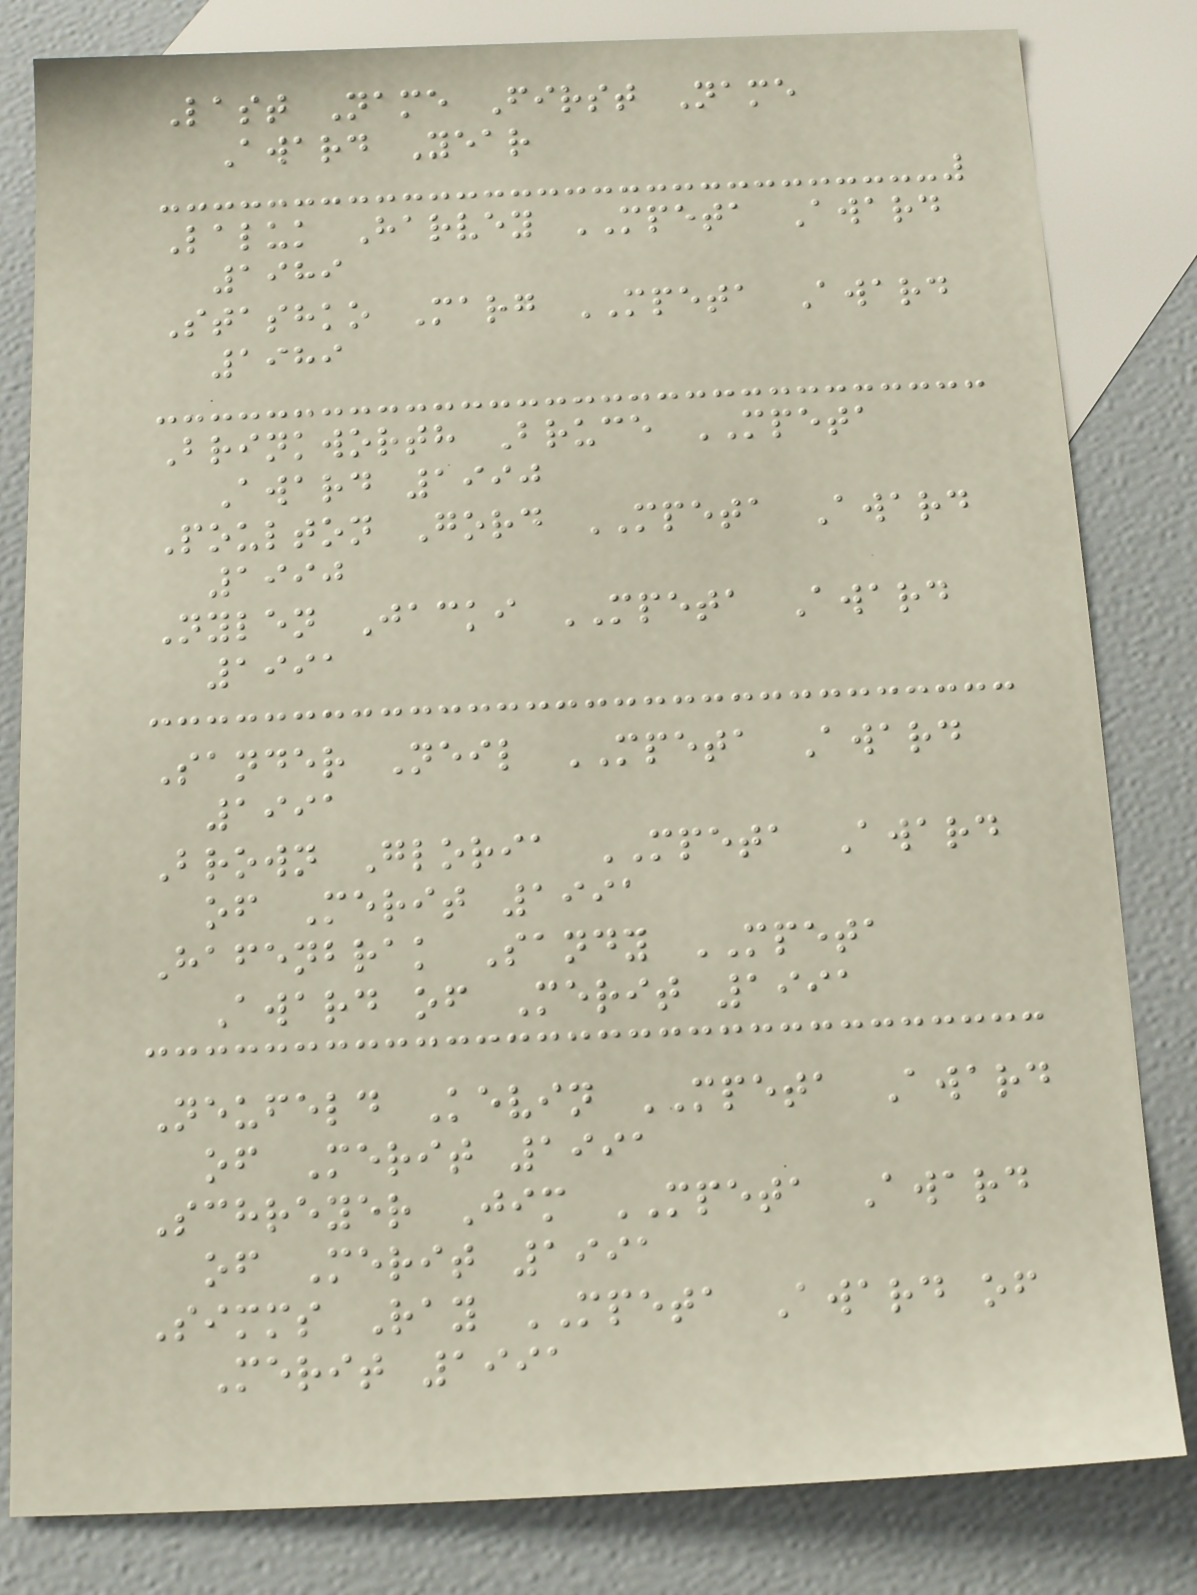Last Name First Name
Award Year
Laluk Harvey MPETA Award
1989
Stashko Marg MPETA Award
1989
Brinkworth Bruce MPETA
Award 1990
Poulton Gord MPETA Award
1990
Nylen Jacki MPETA Award
1991
Sander Neil MPETA Award
1991
Brown Gloria MPETA Award
of Merit 1991
Hafenbrak Sandy MPETA
Award of Merit 1991
Neufeld Kevin MPETA Award
of Merit 1991
Schreyer Jim MPETA Award
of Merit 1991
Simms Ray MPETA Award of
Merit 1991
